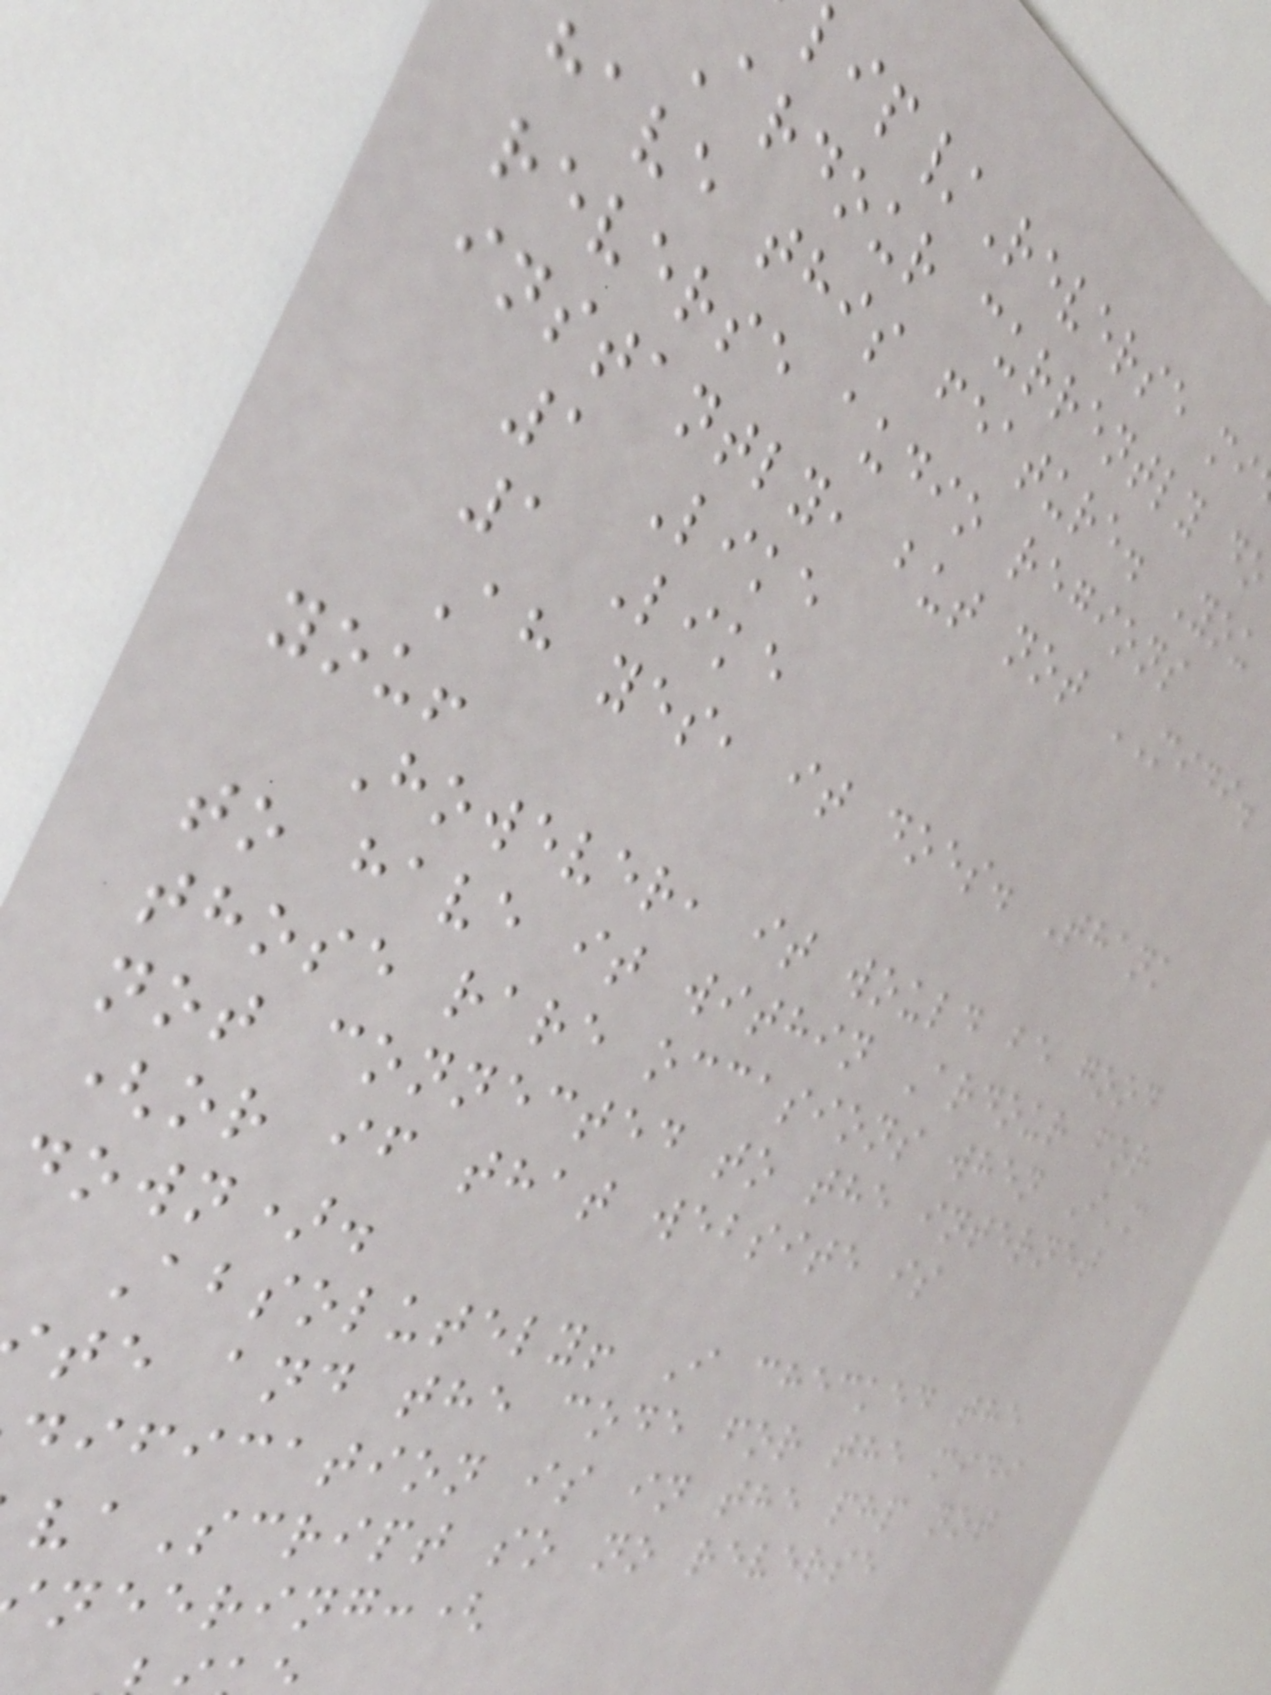lip/Reverse mi
Ardour currently do
have this feature. You
reverse audio regions
instantly, but not MIDI.
1 Like
1 Like
Ah yes, it does. Thank
you!
However, it would be good
to have it within Ardour for
those rare occasions when I'm
not connected to the internet
(or if that website is
down).
Absolutely! I checked the
te and the code for the midi
dification is in the php not
vaScript so no reverse
neering:(
